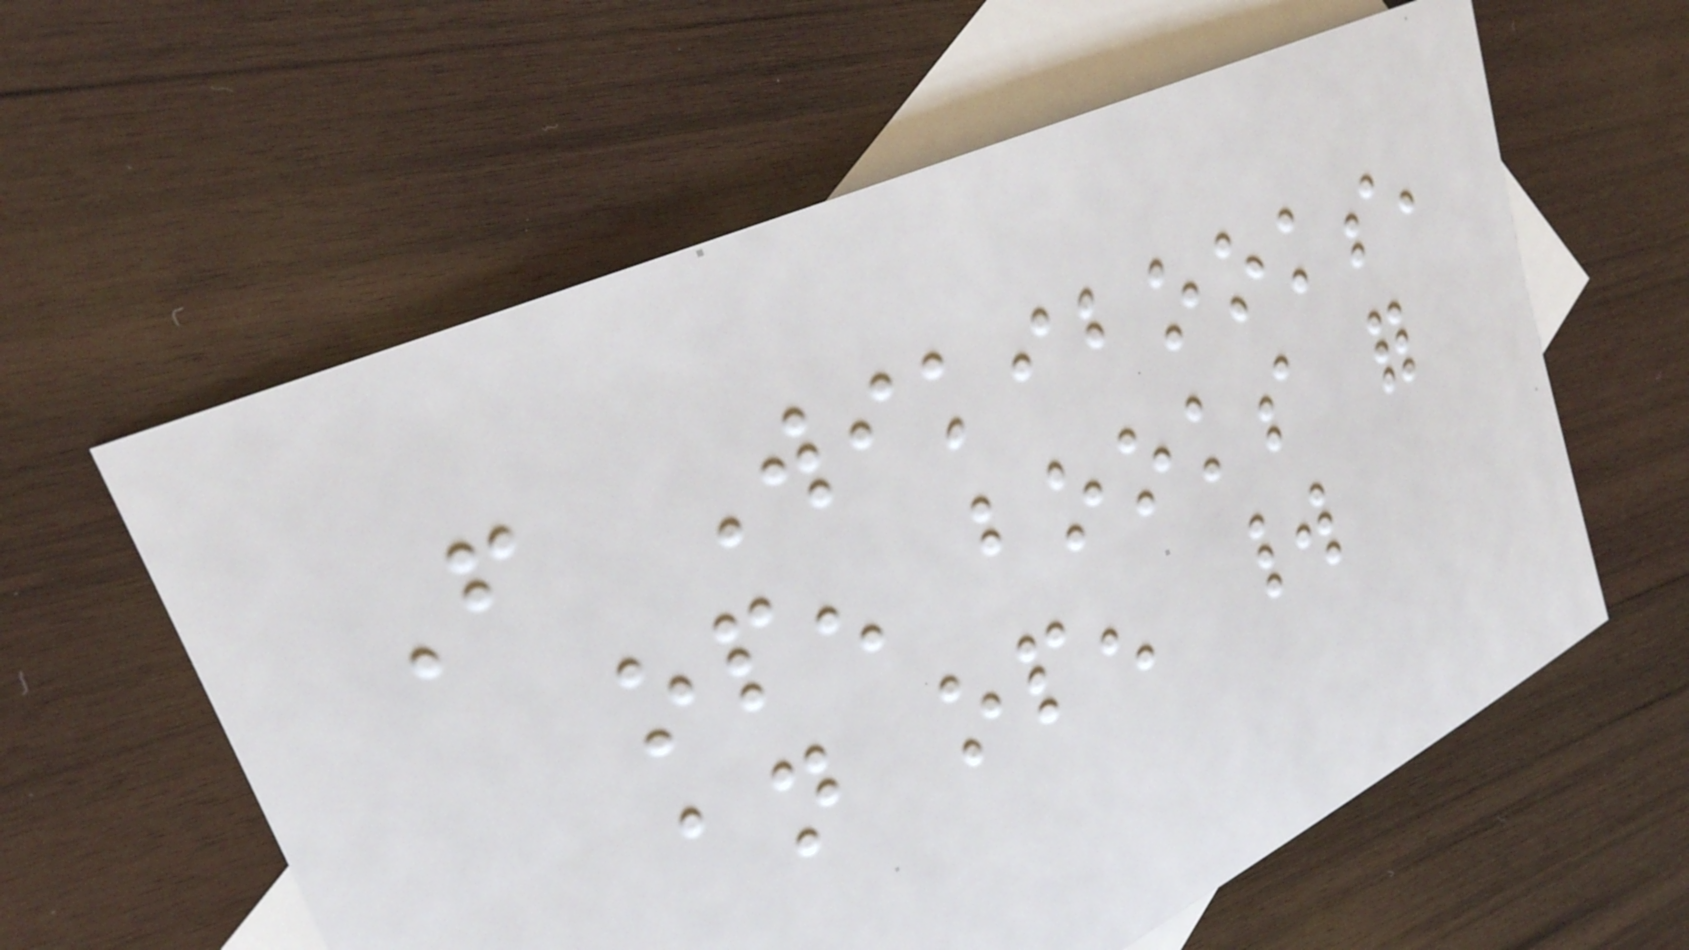From Wikibooks,
open books for
an open world
